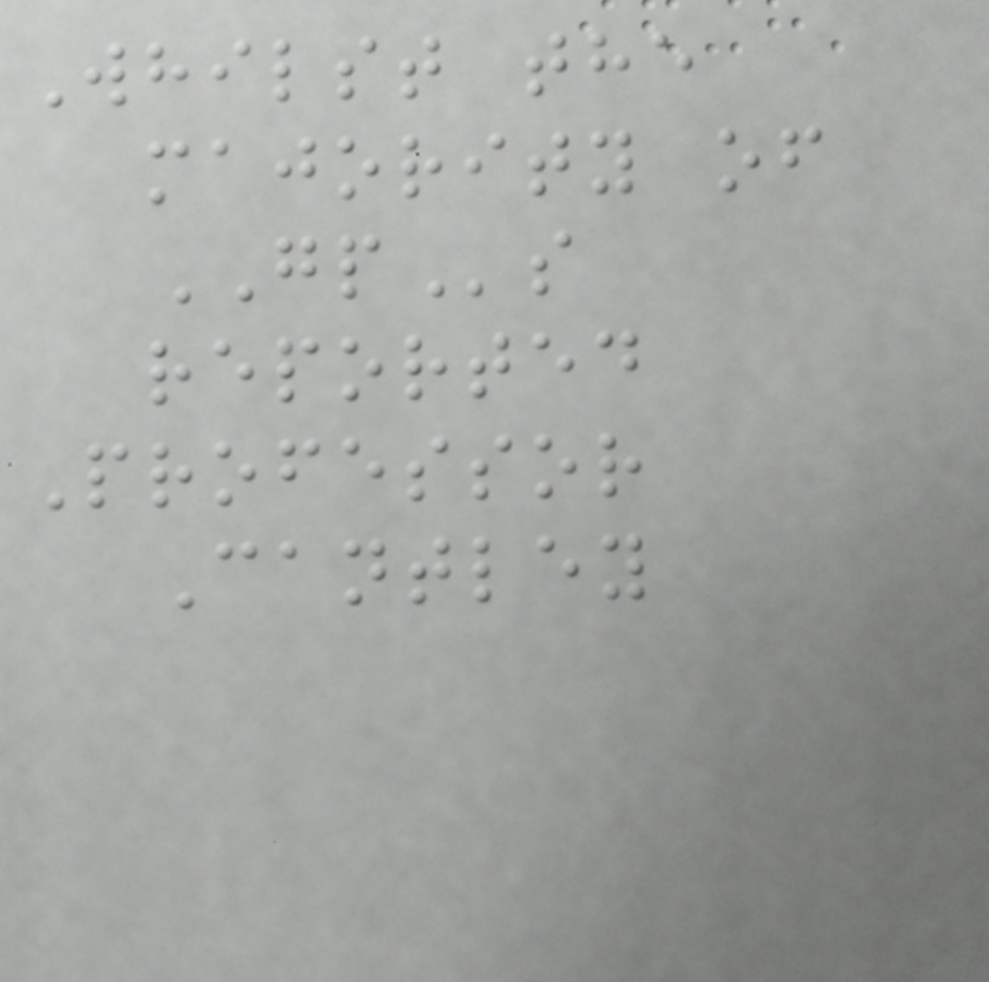Whilst the
majority of
GPs
reported
Professor
Cantley
